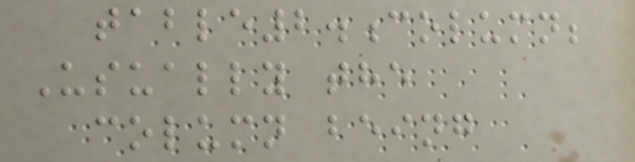table2.column;
Usually the
column being
